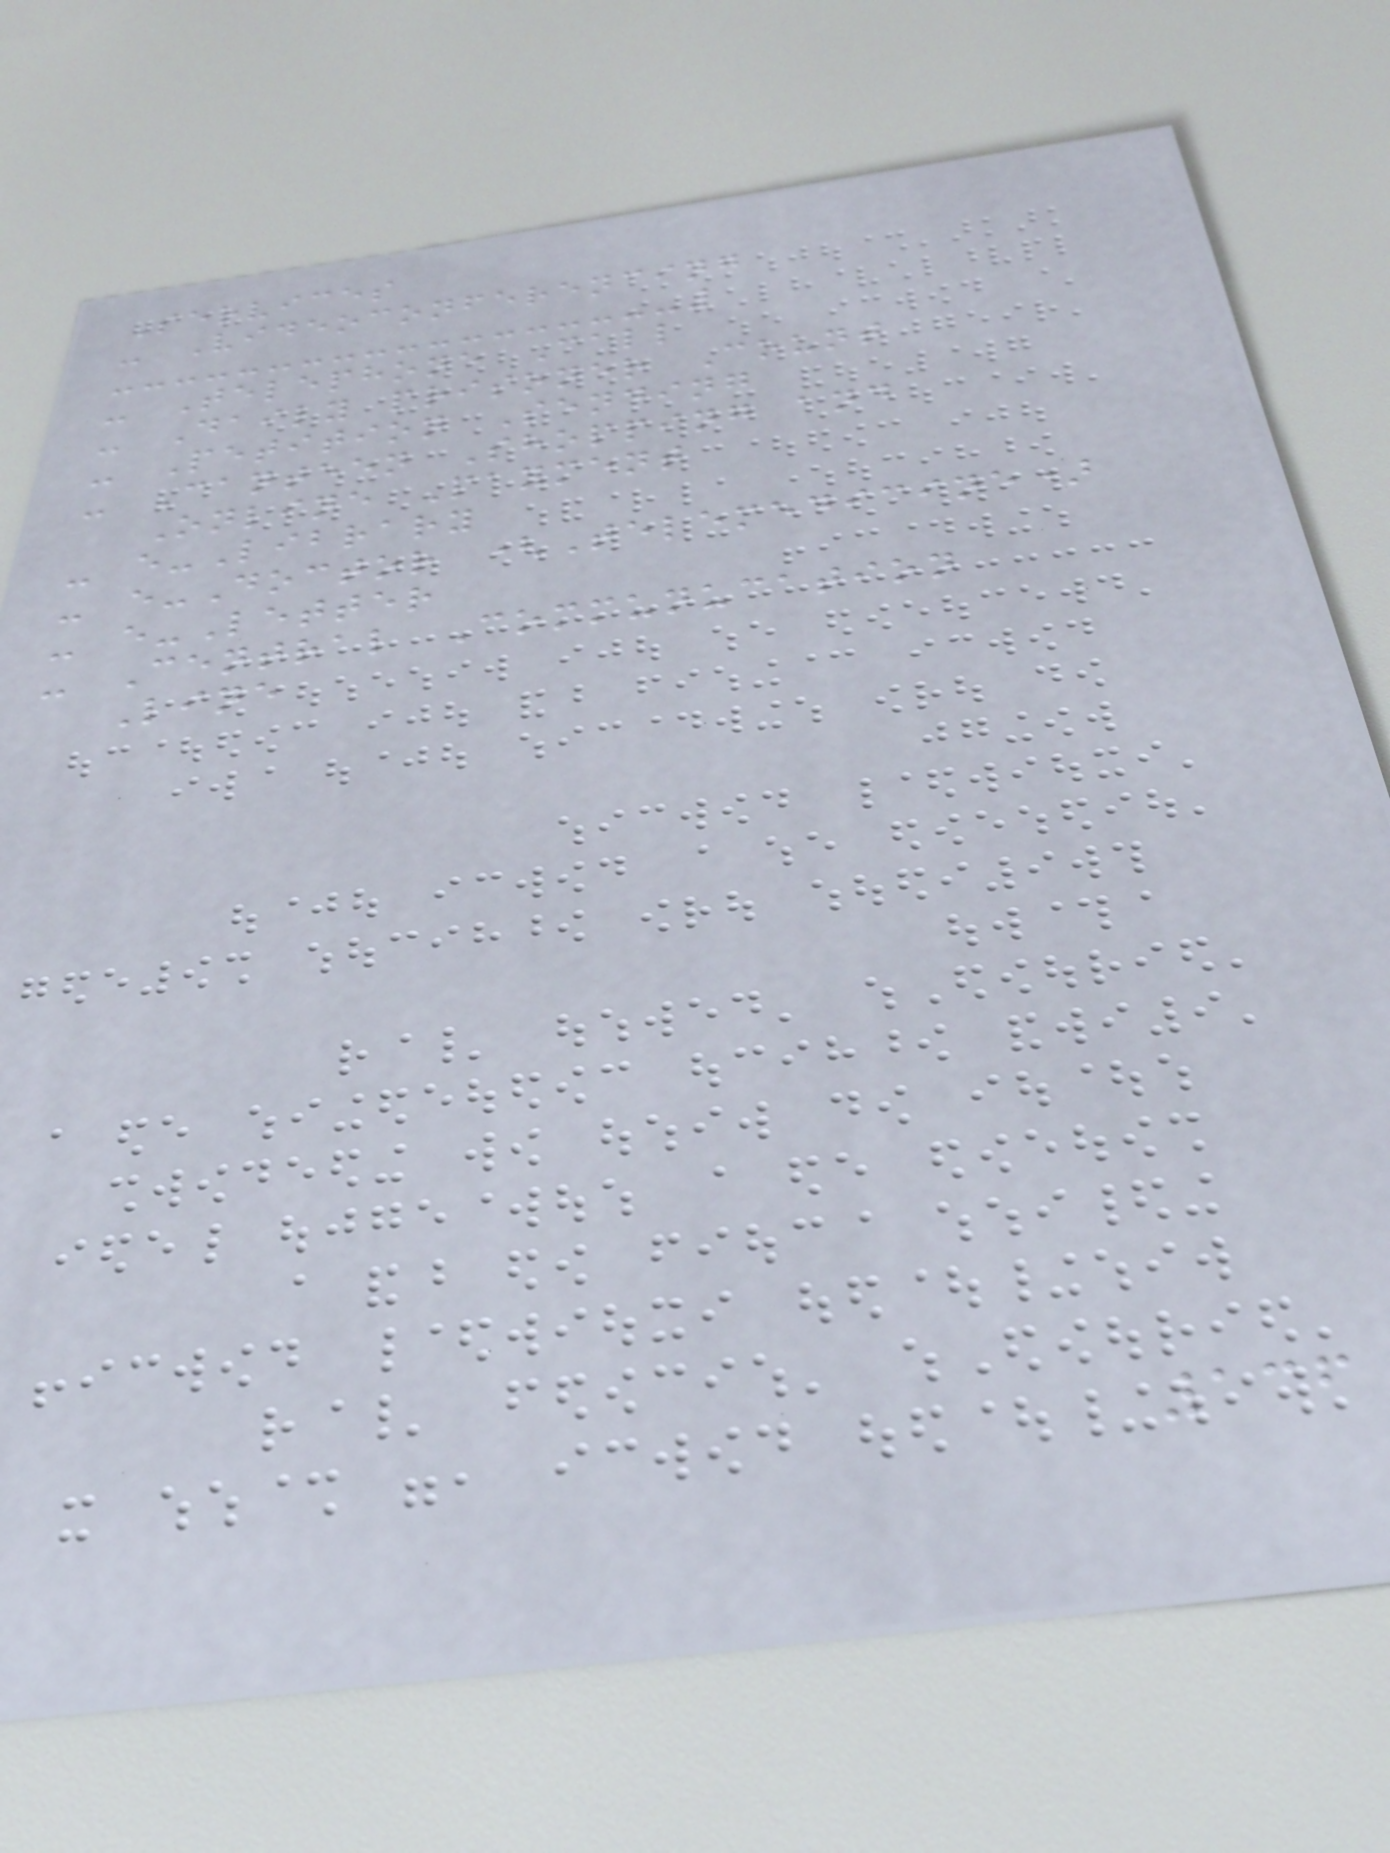Services
- Videoconferencing
- Telephone Call
- Daily prisoner Count
- Petition Sending
- Canteen Shopping and
Online Payment
- e-Library
- e-Doctor (Telemedicine)
- e-Letter
- Central Communucation
Line
136
